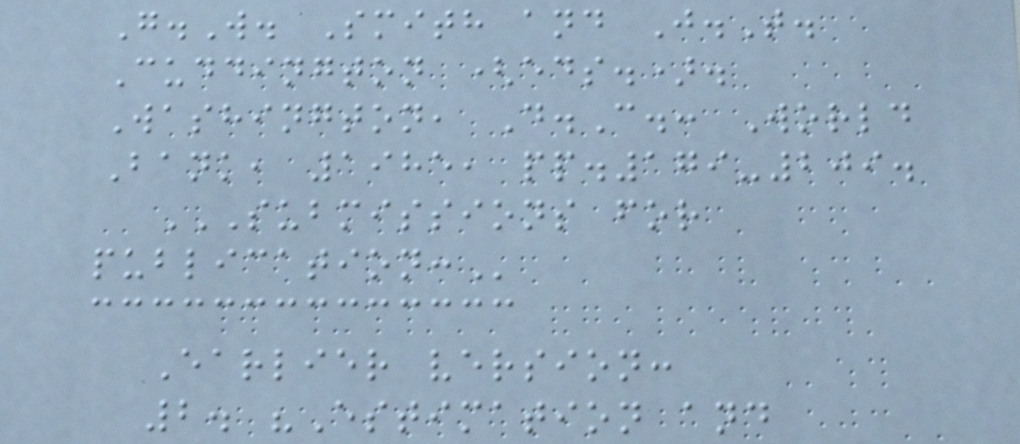G.W. Smith and J.T.
Cuddington (eds.).
Washington, D.C.: World
Bank, 1985, pp.179-209.
SUBMISSIONS FOR
PUBLICATION:
Earlier version:
2. "Estimation and
